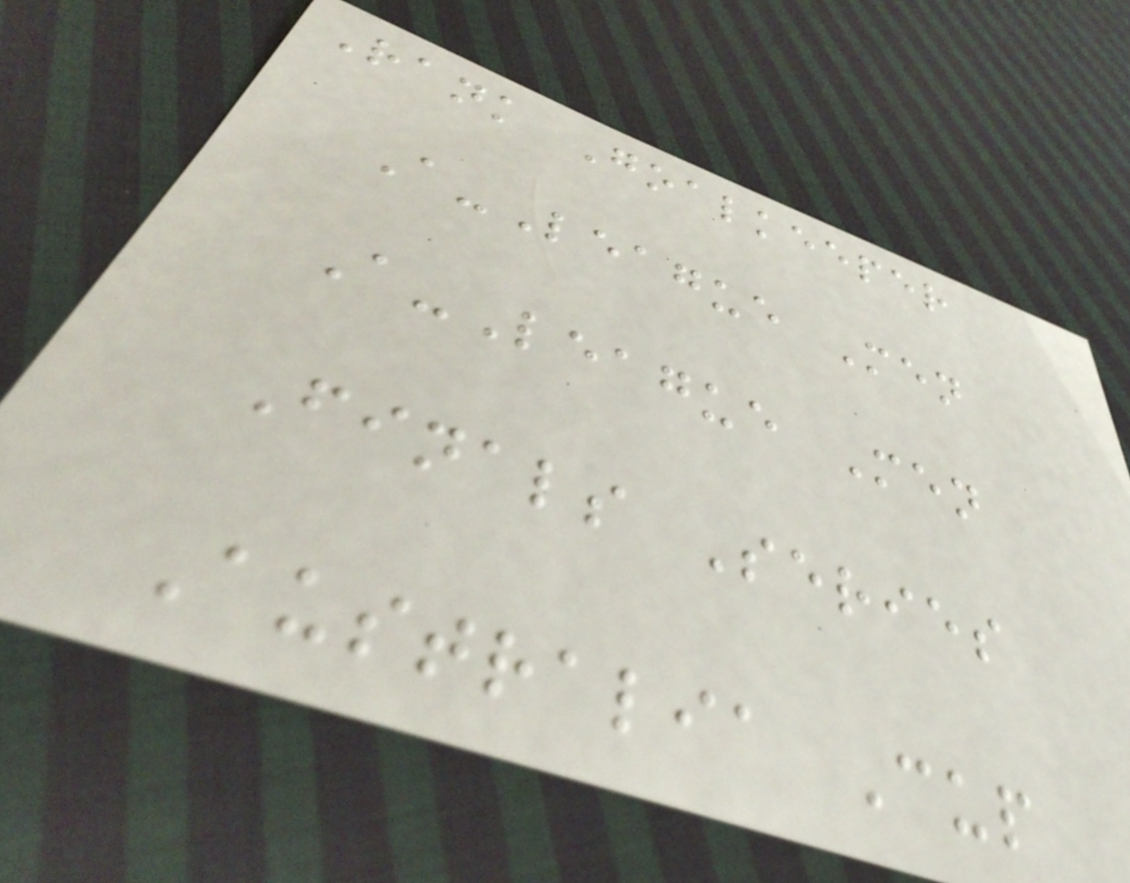Rank Goalkeeper
A-League Men
A-League Men
Finals Series
Australia Cup
